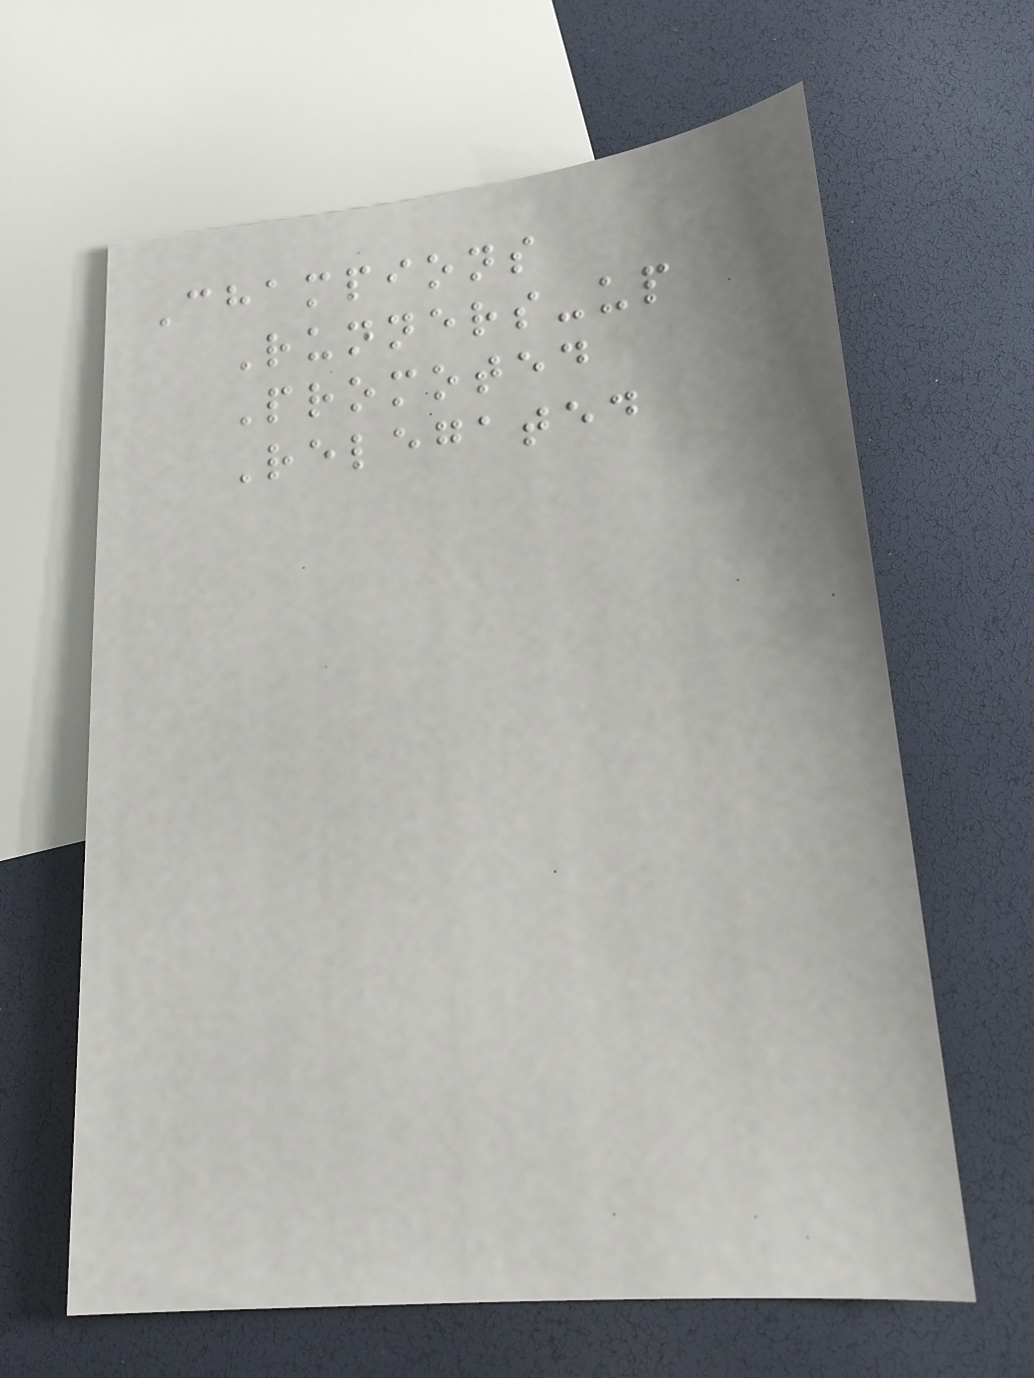Champions
Runners-up
Promoted
Relegated
